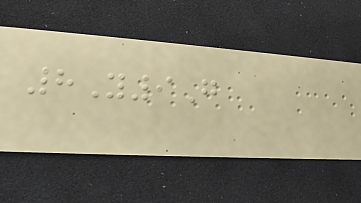8Y9G
